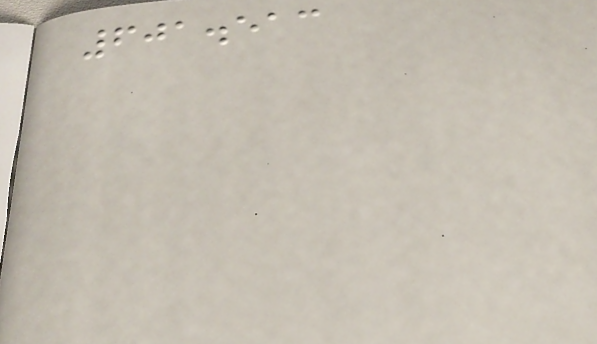601.513
